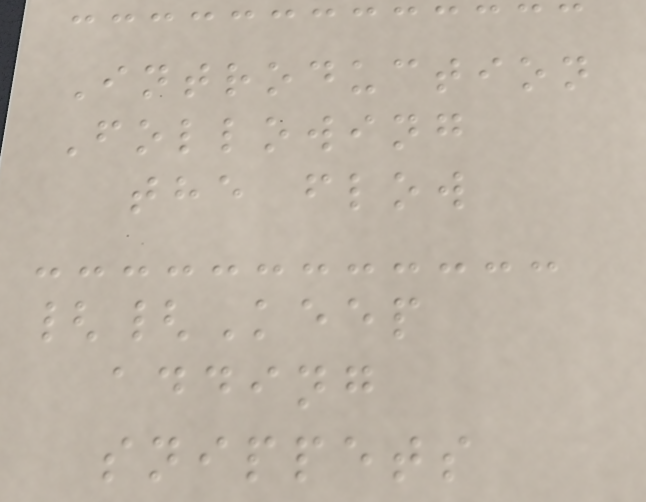Introduction
Following
the flow
{{Keep
adding
snippets
